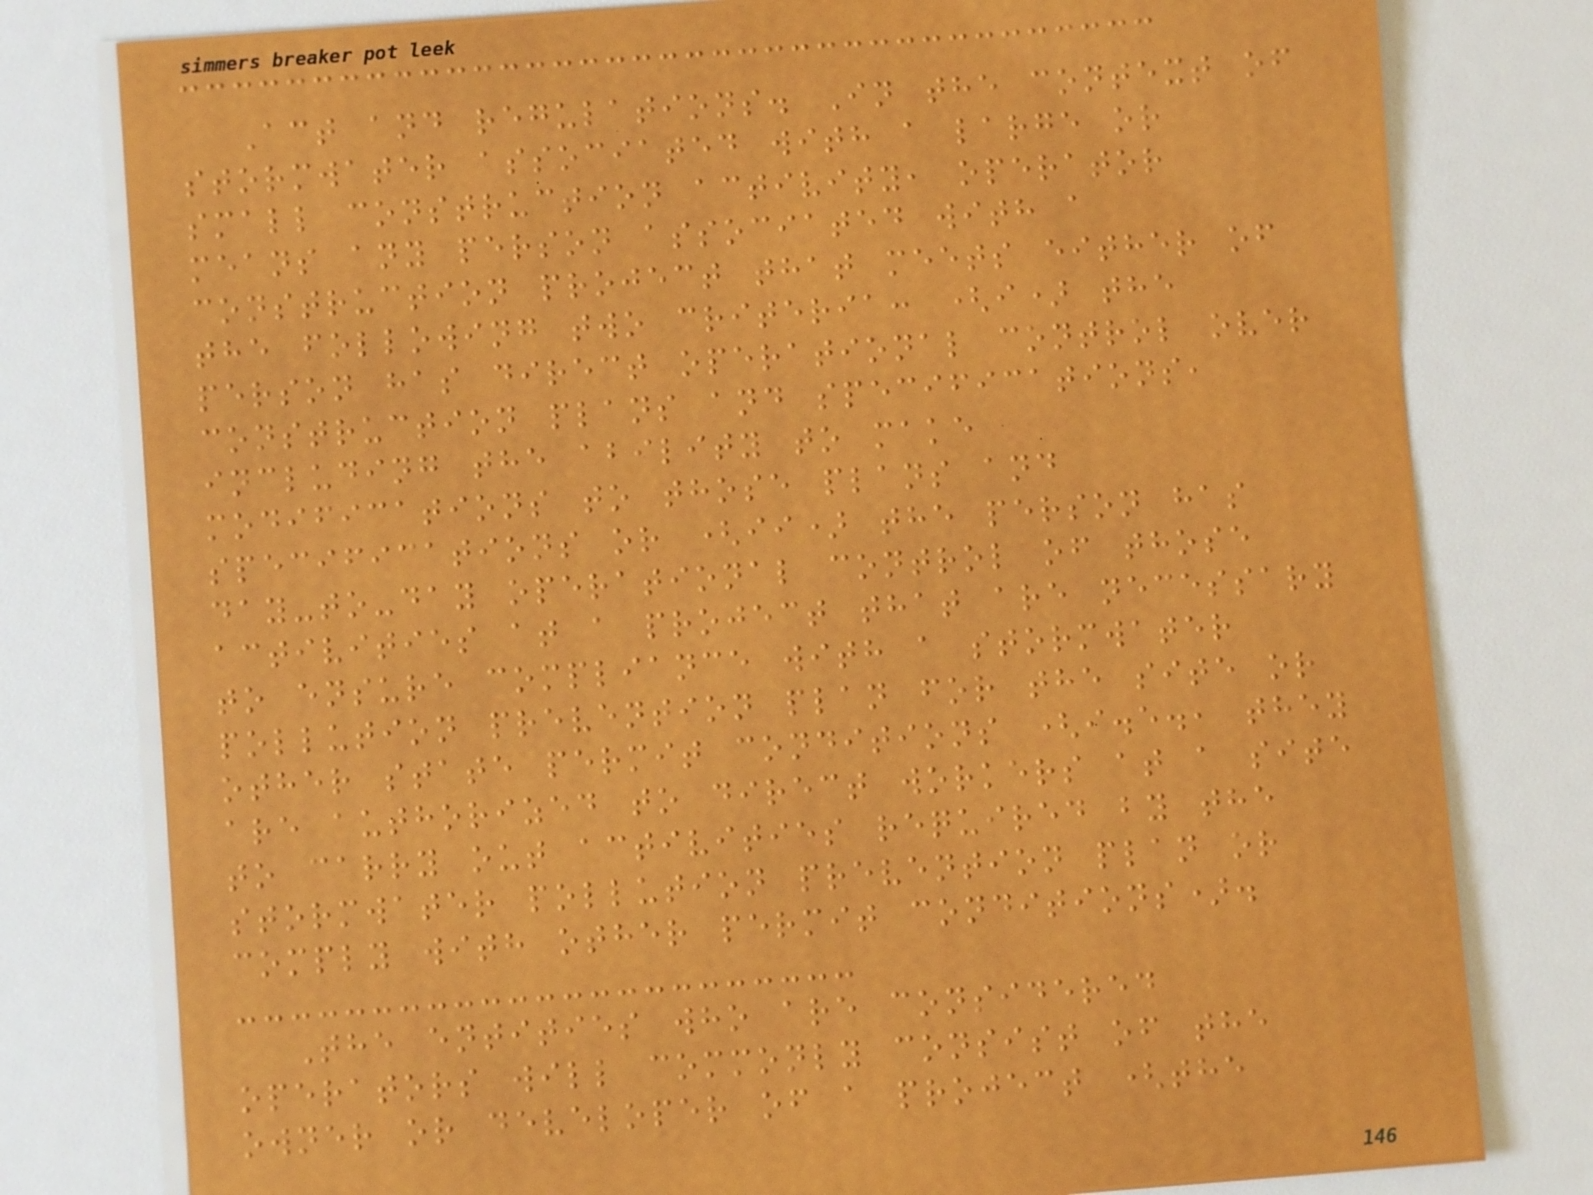Act and regulations. In the context of
stormwater associated with a large or
small construction activity, operator
means any person associated with a
construction project that meets either of
the following two criteria: (i) the
person has direct operational control over
construction plans and specifications,
including the ability to make
modifications to those plans and
specifications or (ii) the person has
day-to-day operational control of those
activities at a project that are necessary
to ensure compliance with a stormwater
pollution prevention plan for the site or
other state permit conditions (i.e., they
are authorized to direct workers at a site
to carry out activities required by the
stormwater pollution prevention plan or
comply with other permit conditions).
The entities who are considered
operators will commonly consist of the
owner or developer of a project (the
